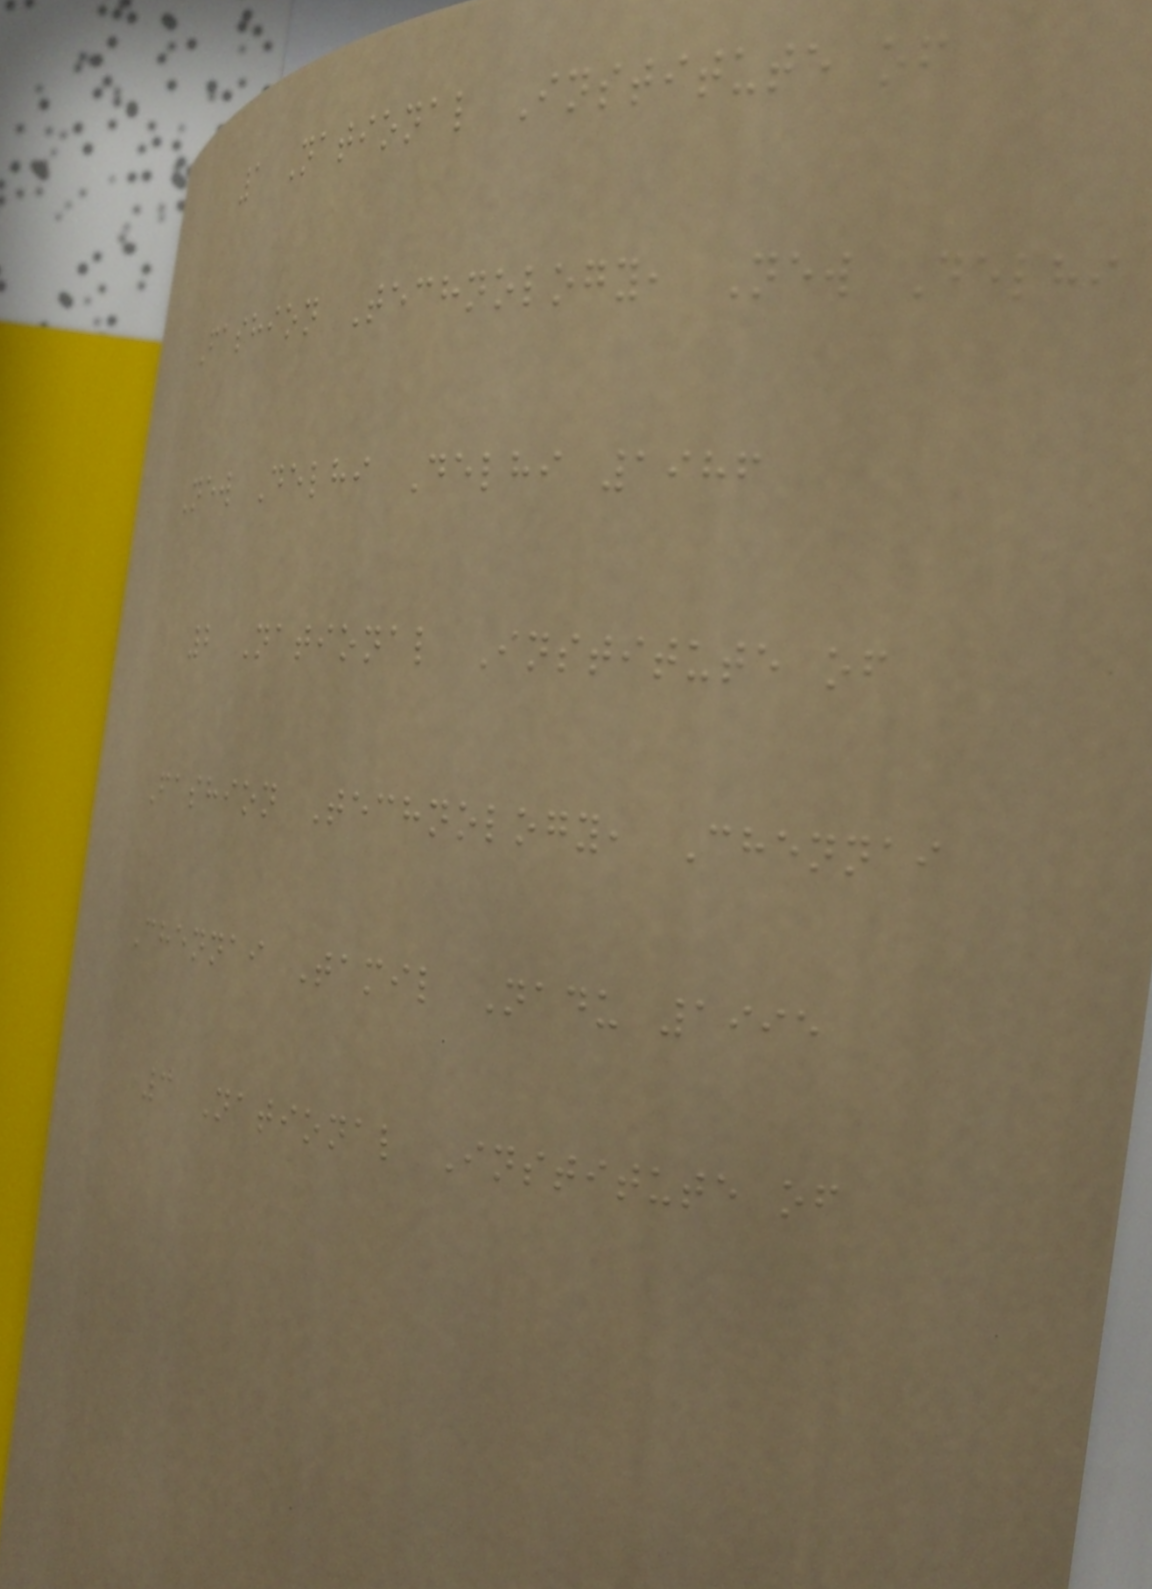1 National Institute of
Fashion Technology, New Delhi
New Delhi Delhi 1986
2 National Institute of
Fashion Technology, Chennai
Chennai Tamil Nadu 1995
3 National Institute of
